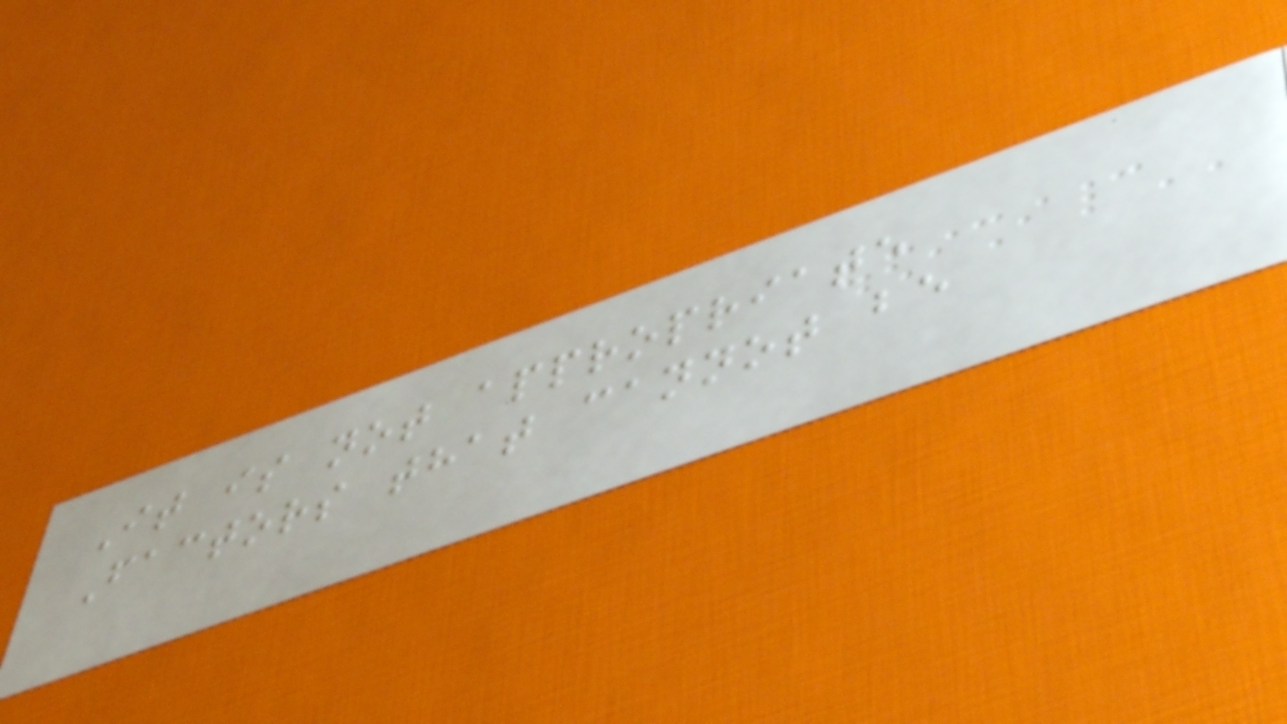It is not appropriate
Factors that cannot be
